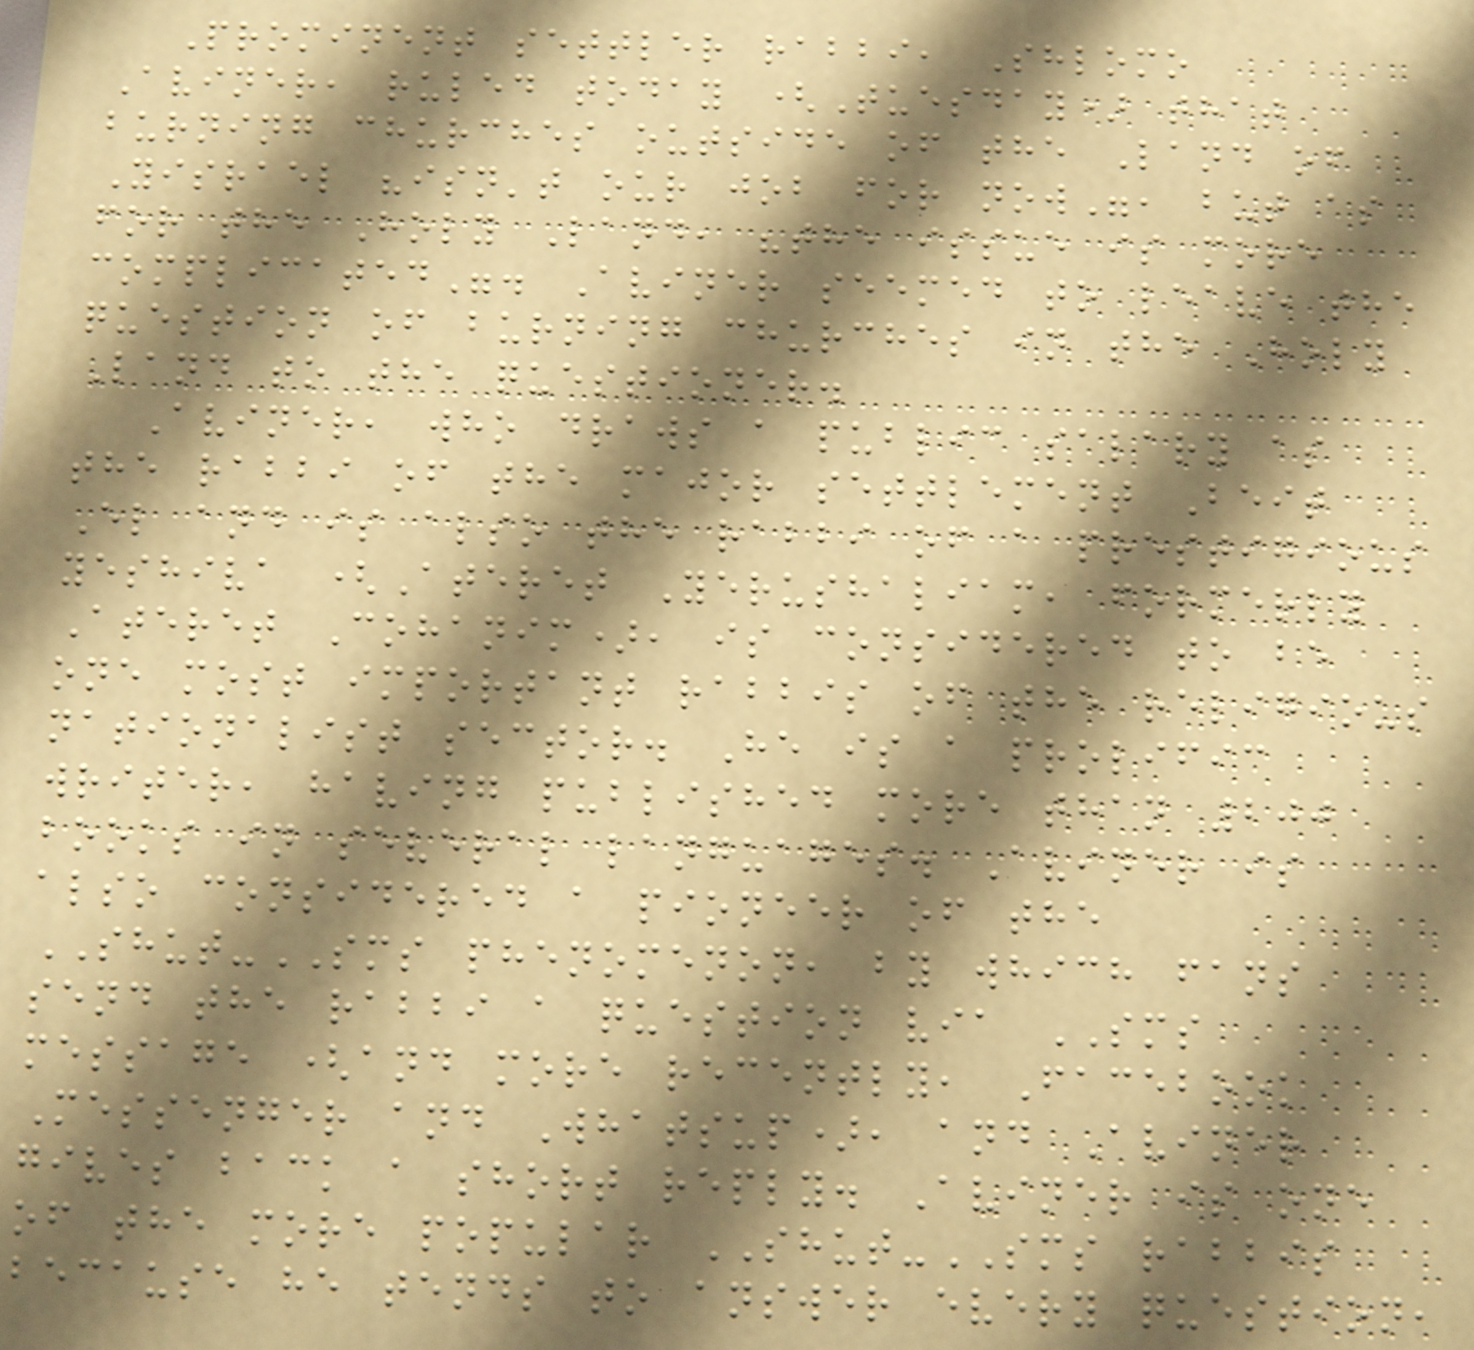Prominent settler rabbi, Shlomo
Aviner, ruled today (Tuesday) that
burning churches outside of the Land of
Yisrael "isn't our job for now", but as
for the Holy Land, "the issue is more
complicated". Aviner seemed to leave the
question of burning churches in the Holy
Land to the questioner.
Aviner, who draws a public salary as
the rabbi of the major settlement Beit
El and is also the rabbi of a prestigious
yeshiva (Ateret Yerushaliam, formerly
Ateret Cohanim), is considered to be
one most important rabbis of the religious
nationalist sector. He is a prolific
writer, having published more than 200
books in several languages. Aviner is
also considered a pioneer of the
SHUT-SMS phenomenon, by which fans
send the rabbi a question via SMS
message (and more recently, Facebook
Messenger and Whatsup), and Aviner
gives back a short reply. Aviner is one
of the more popular SHUT-SMS rabbis
because he tends to answer every question,
